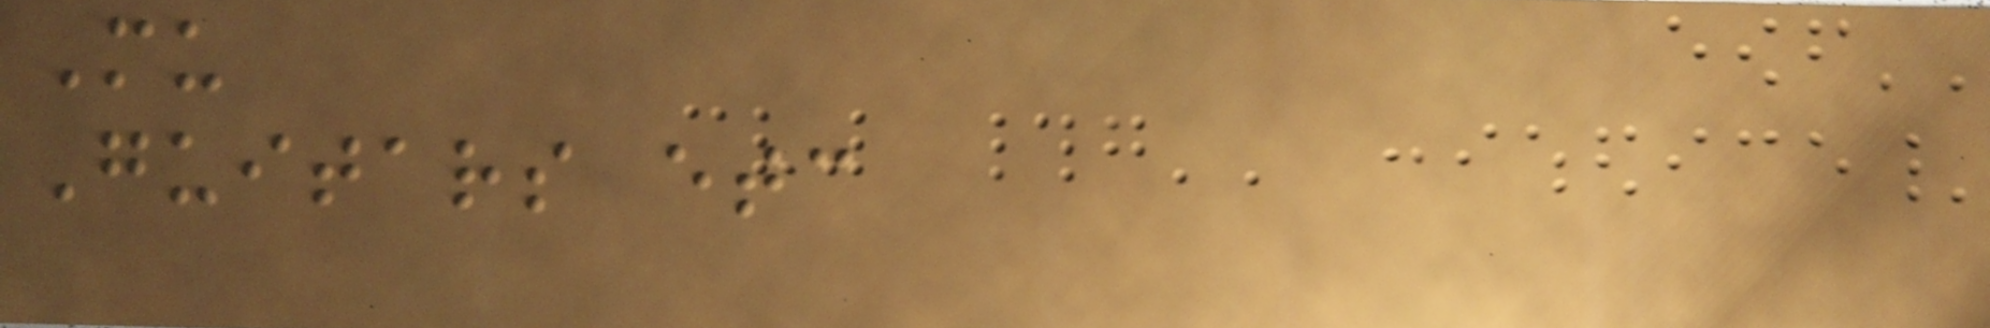Mu
Guitars etc
